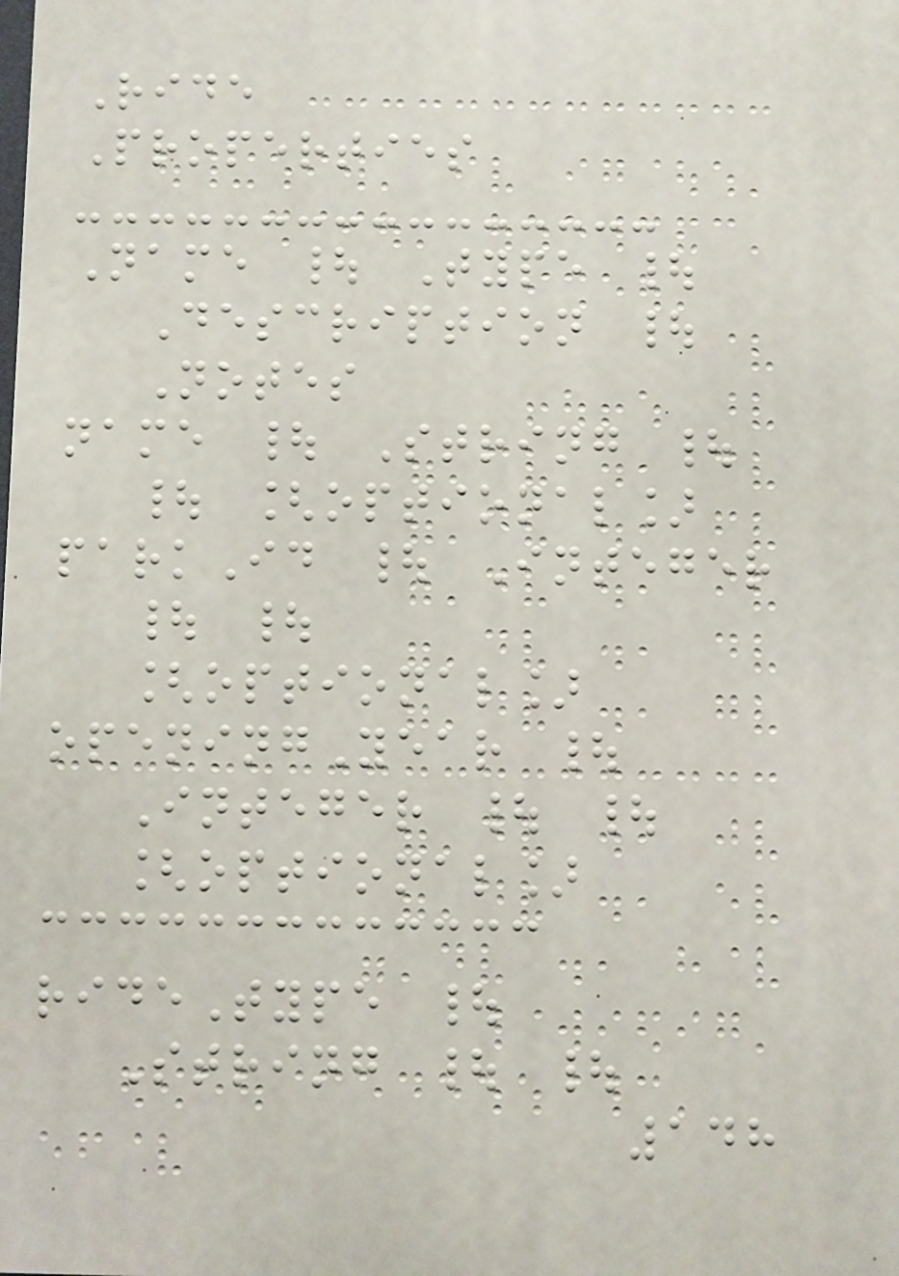Ride
Properties
Name | Type |
Description |
Notes
name | String |
| [optional]
parkId | Integer
| |
[optional]
openingYear |
Integer | |
[optional]
rideType |
String | |
148
